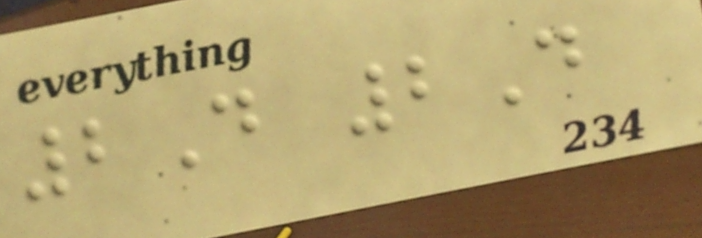2D 2D
